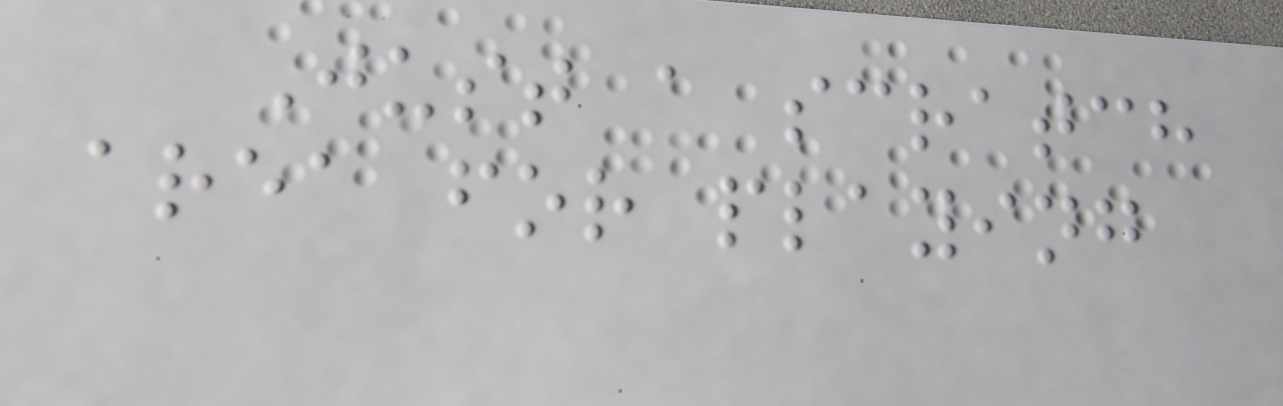Just a scratch
area for playing
